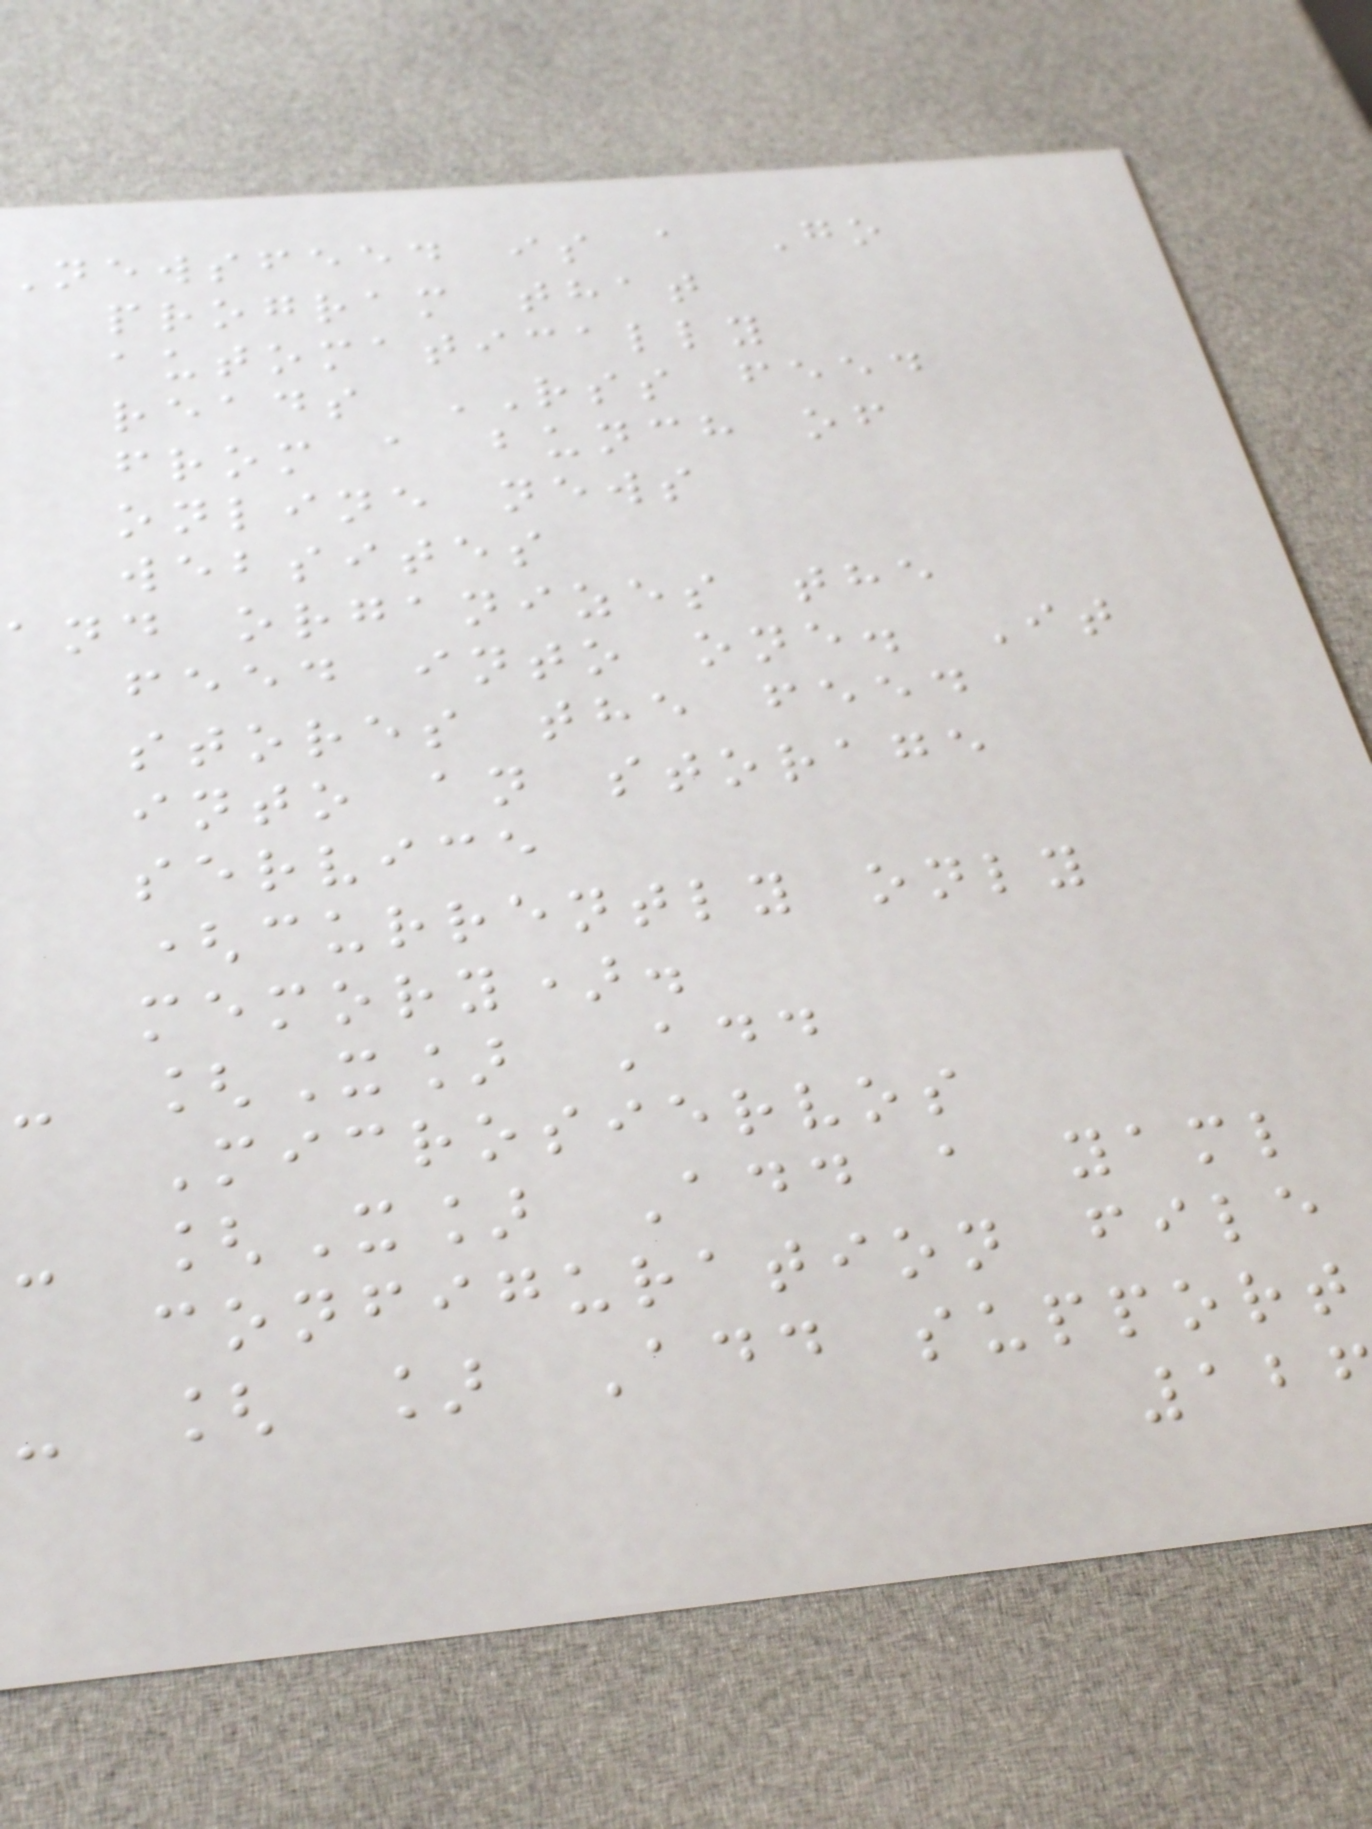Newsfeed is a Go
program that
automatically
reads RSS feed
from a bunch of
online news
websites
and organizes the
feed into one. It
stores the feed
into an storage
service
(currently only
memory).
- [X] Add
Microsiervos
- [X] Add a yaml
configuration file
- [ ] Add support
